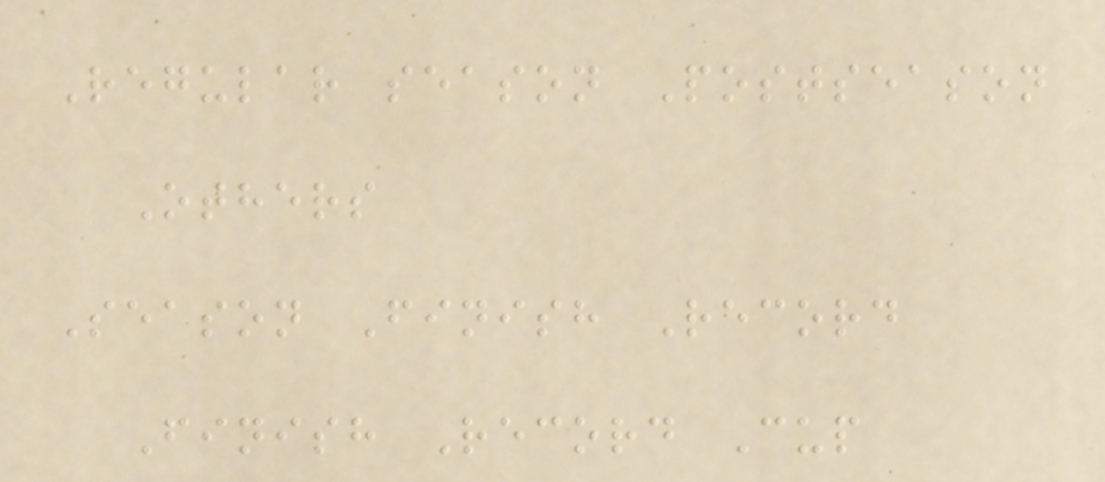Regular season Postseason
Others
Season Finish Record
Finish Record Cup
